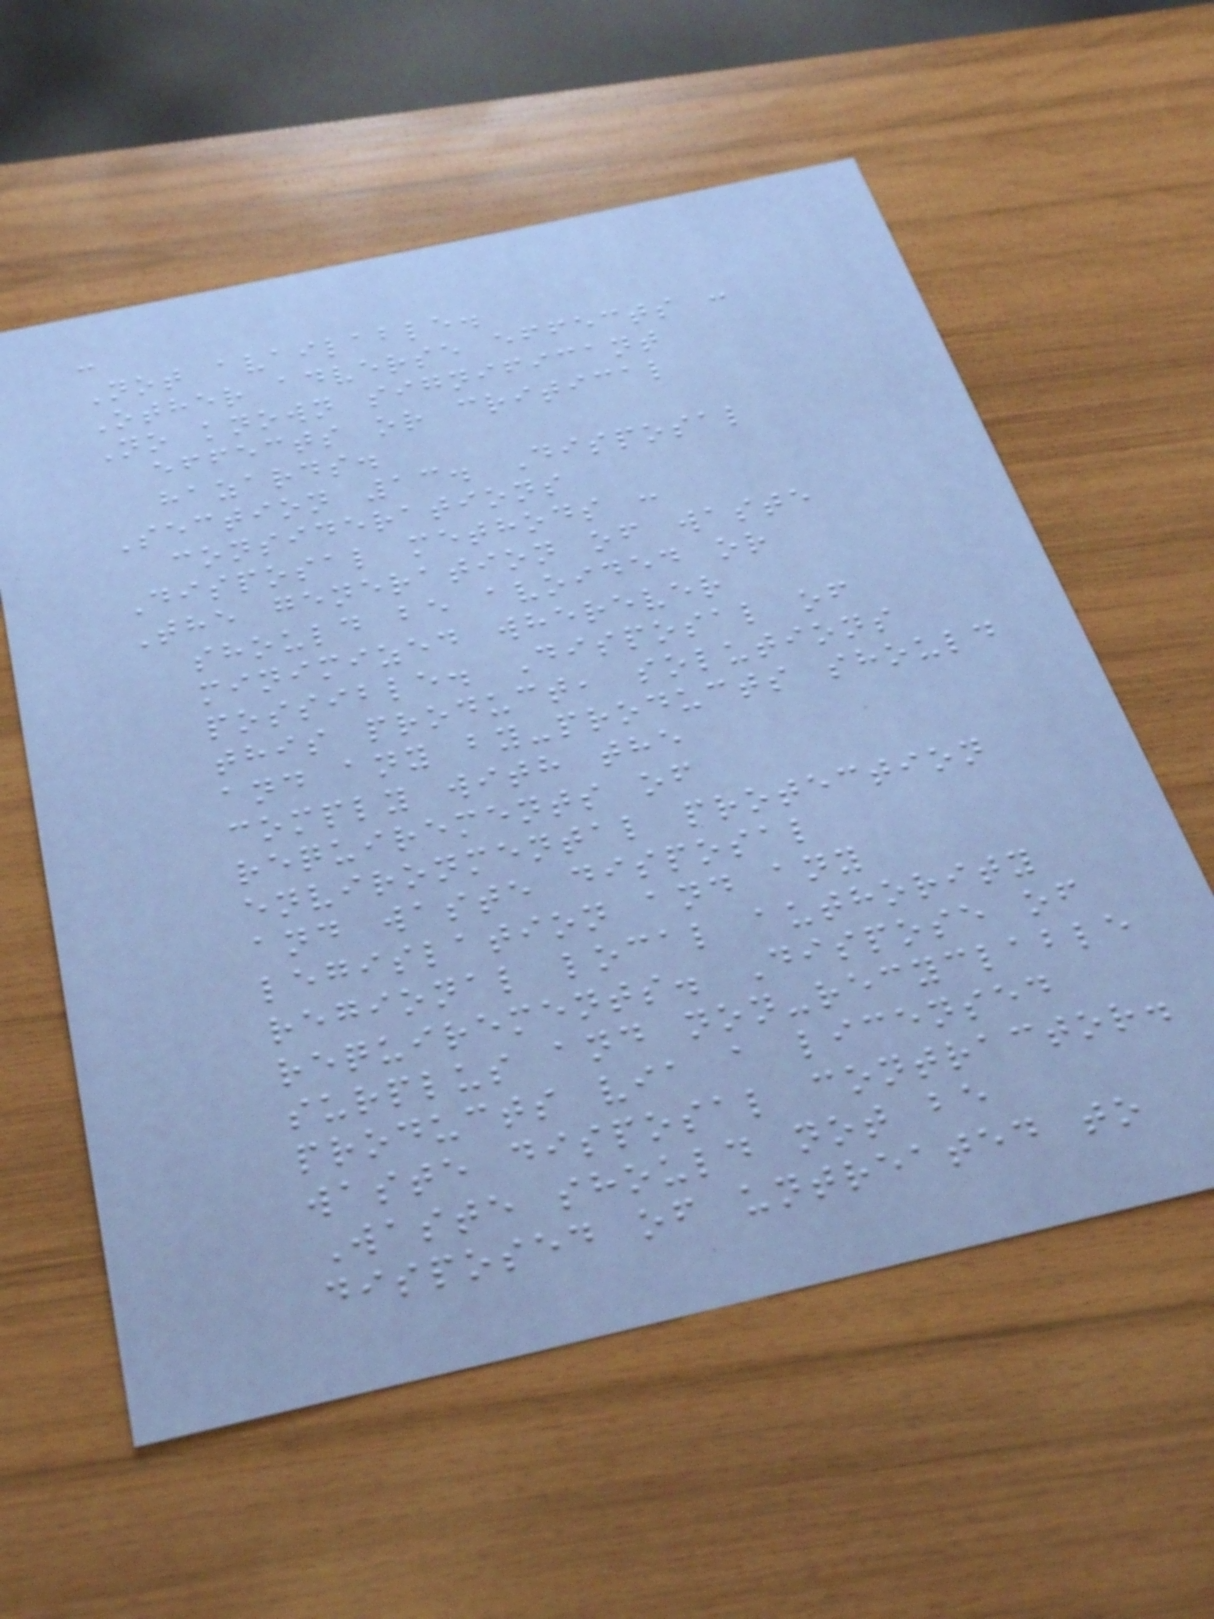:
Not available.
Other adverse effects :
No known significant
effects or critical
hazards.
Section 13. Disposal
considerations
Disposal methods :
The generation of waste
should be avoided or
minimized wherever
possible. Disposal of
this product, solutions
and any by-products should
comply with the
requirements of
environmental protection
and waste disposal
legislation and any
regional local authority
requirements. Dispose of
surplus and non-recyclable
products via a licensed
waste disposal contractor.
Waste should not be
disposed of untreated to
